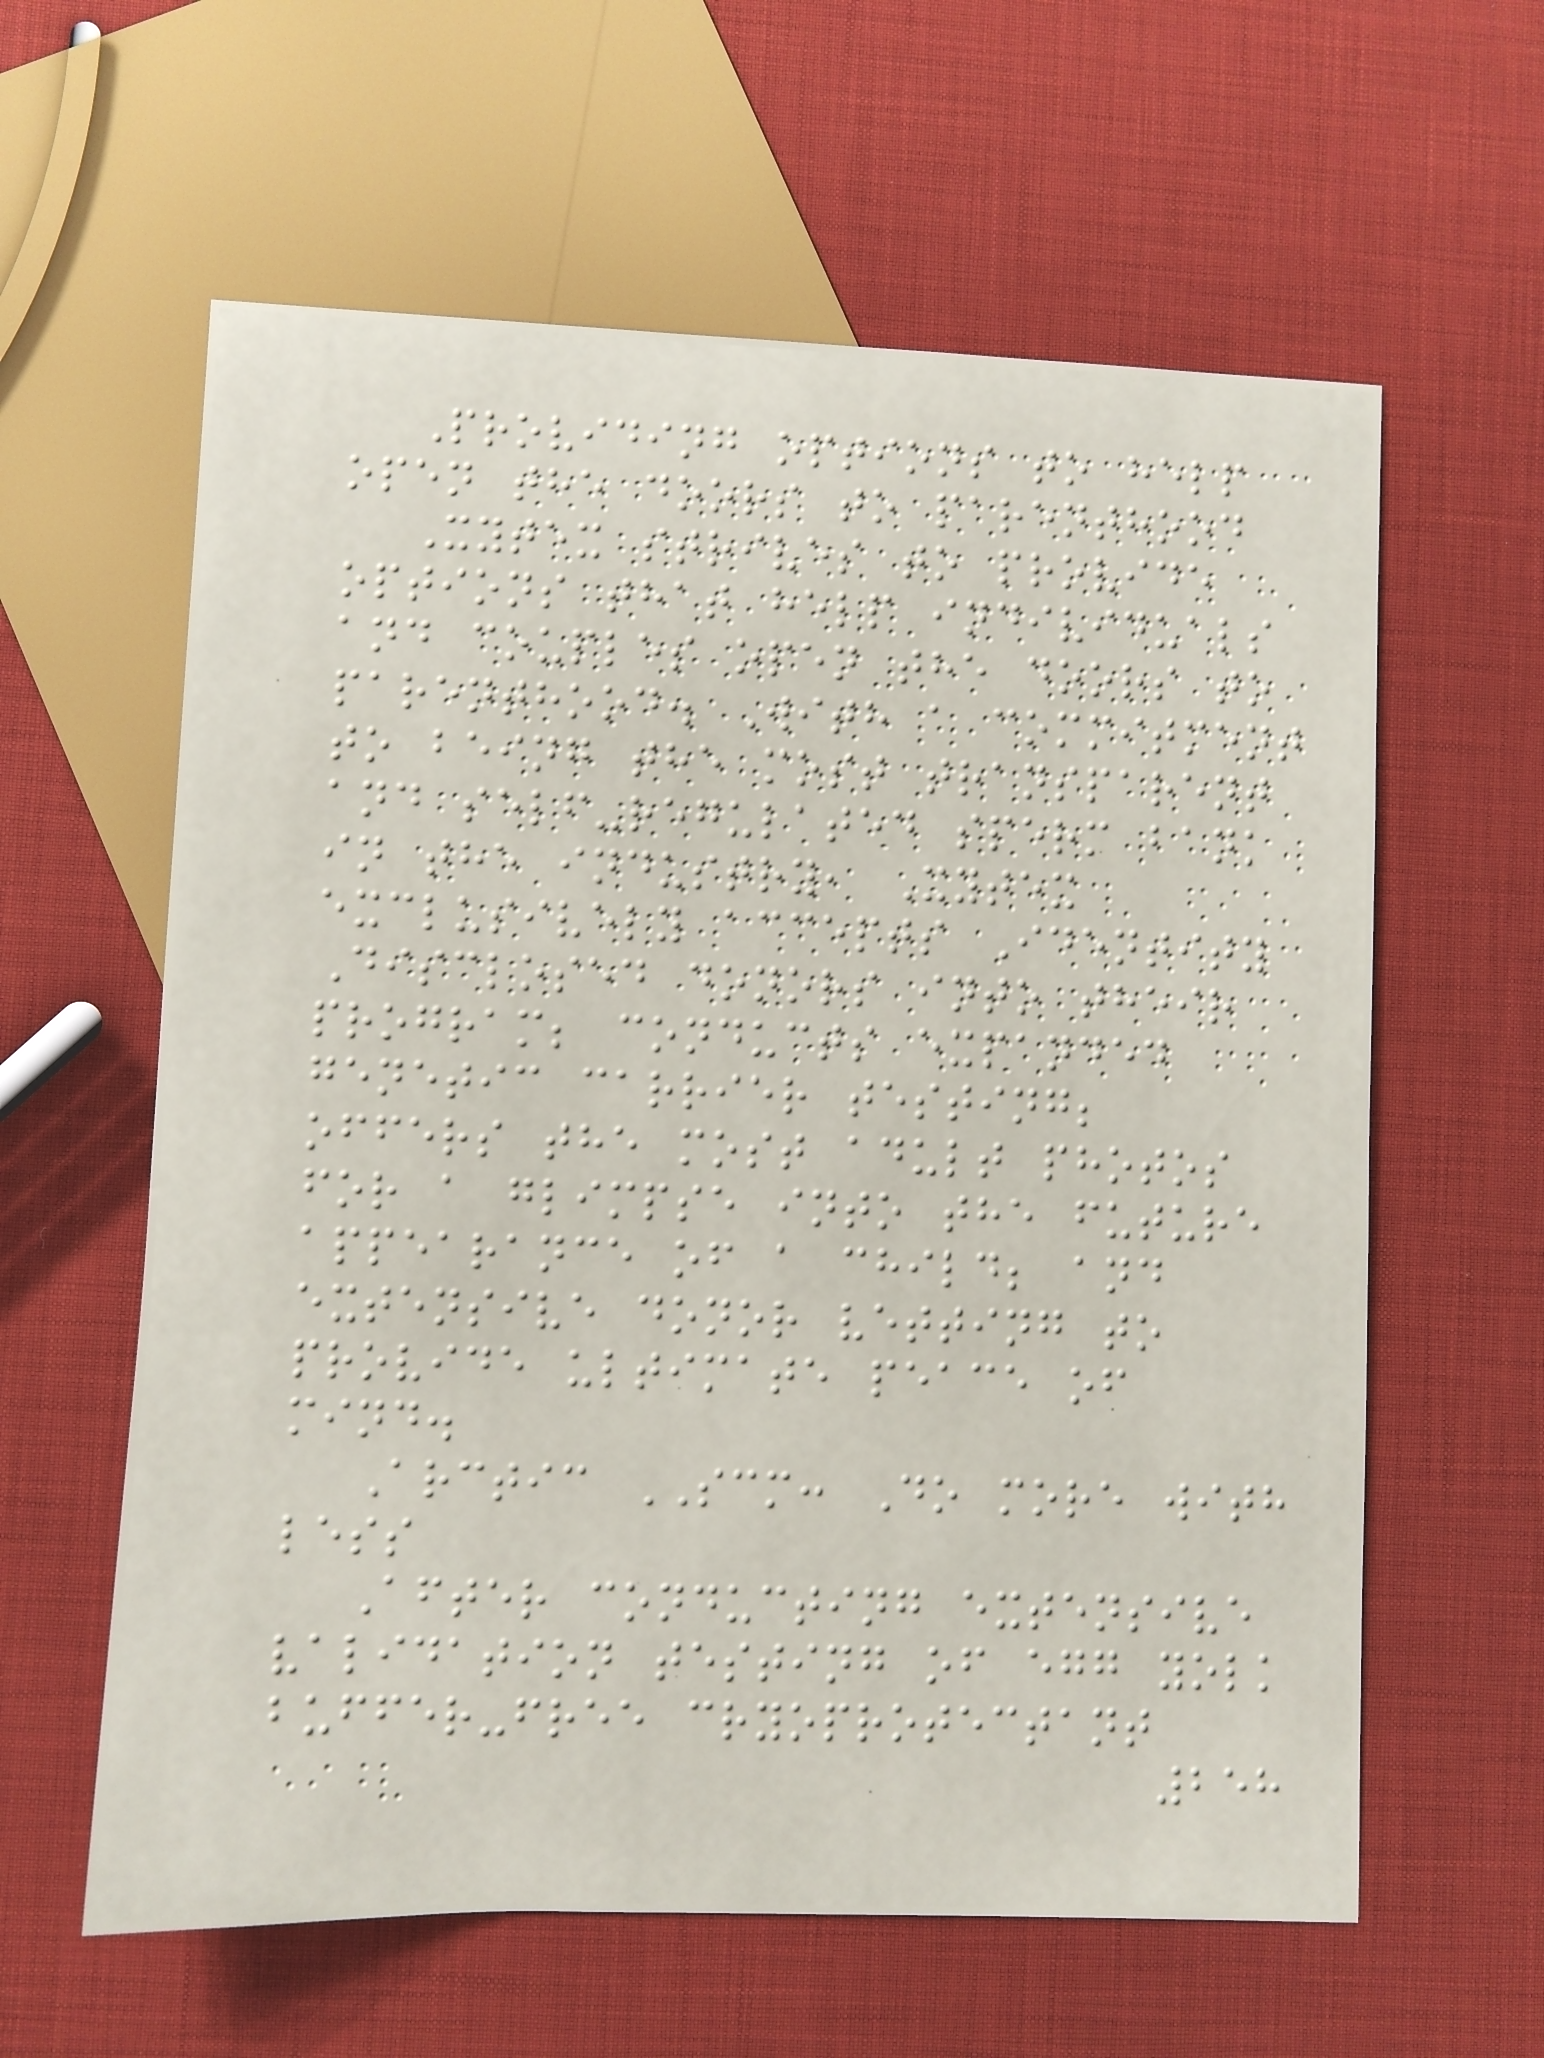Providing options to help
open the doors to parenthood
Xytex strives to provide
options that help individuals
and couples open the doors to
parenthood. With a commitment
to being the most transparent
and self-regulated sperm bank
in the industry, Xytex
exclusively accepts Identity
Disclosed donors into their
program; conducts expanded
genetic carrier testing;
offers the most adult photos
for a glimpse into the future
appearance of a child; and
extensive donor vetting to
provide ultimate peace of
mind.
Arctic SCM: Do more with
less
After conducting extensive
validation testing of egg yolk
buffer-free cryoprotectant
258
